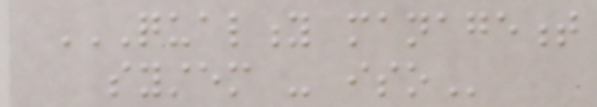QUALITY MANAGEMENT
SYSTEM - ISO
